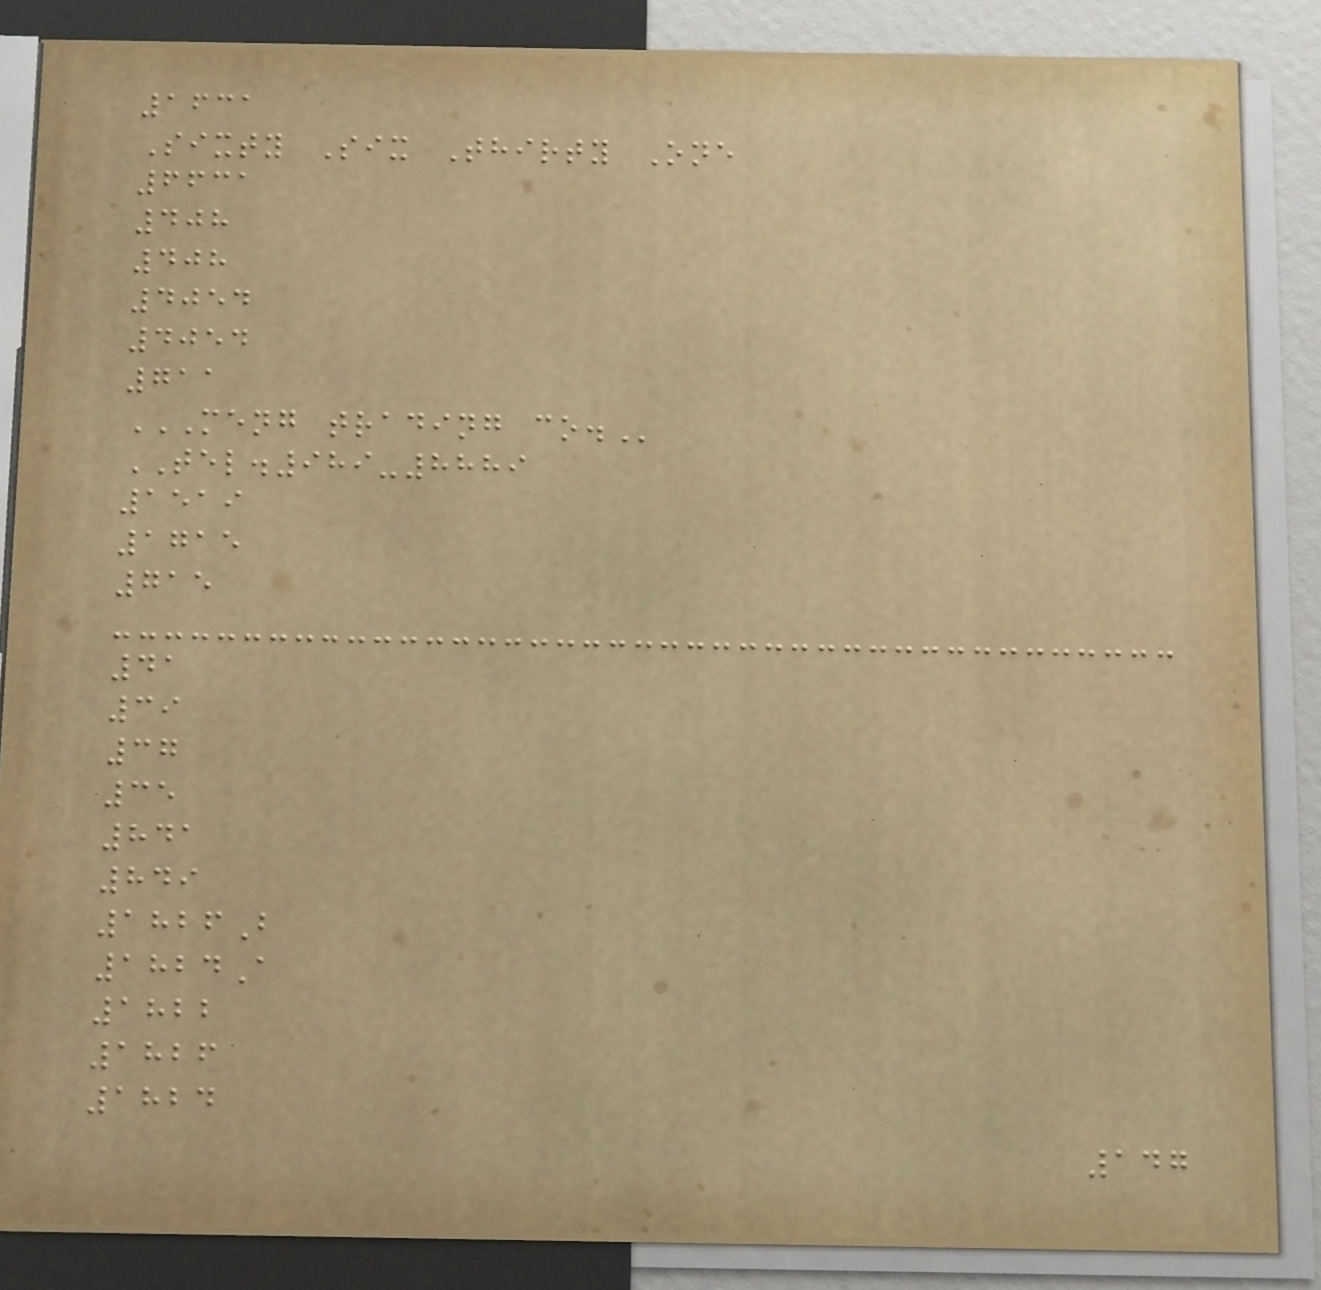1631
Sixty Six Thirty One
6631
408
408
4054
4054
711
MENG TRADING CO.
TEL.989-8889
1519
1715
715
41
39
37
35
841
849
1826B
1824A
1822
1826
1824
147
